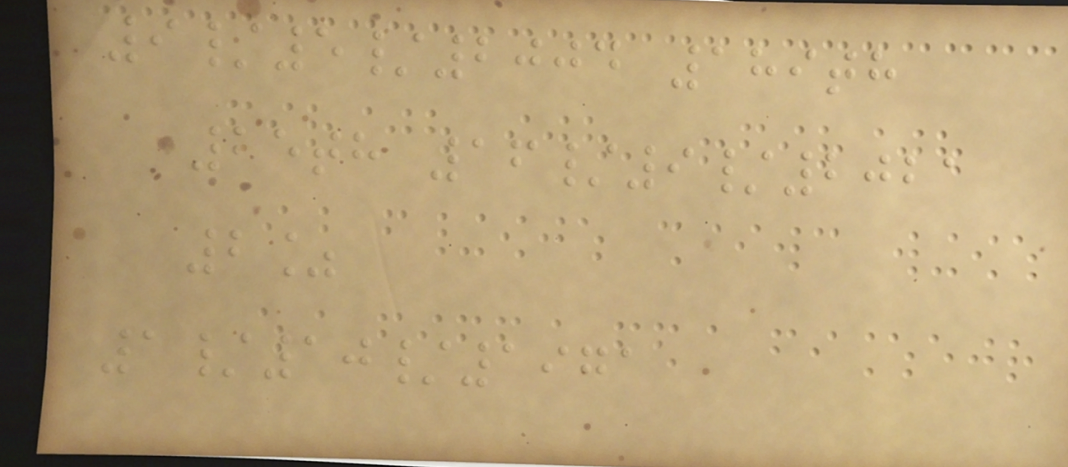9/5/2004 189th
25th 16/9/2021
2%
1/10/1971
